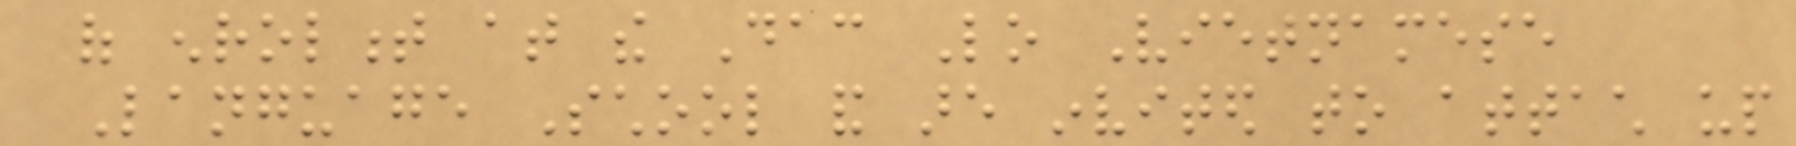of enrolment at the Dac Lo Vietnamese
Language School and are invited to attach up
